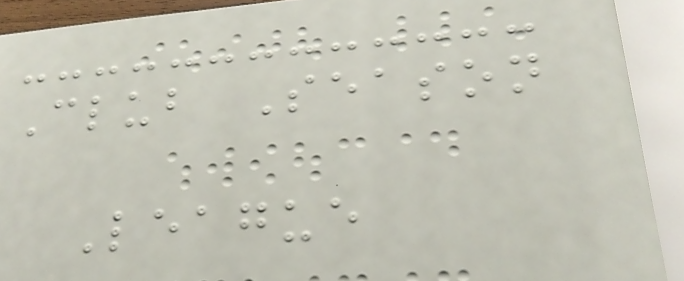Club Season
League
